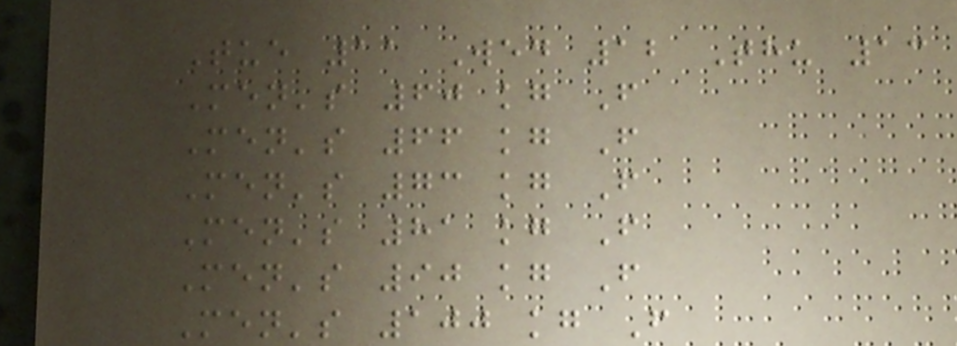Tue 11 Wed 12 Thu 13
Men's 60 kg F
Men's 66 kg F
Men's 73 kg F
Men's 81 kg F
Men's 90 kg F
Men's 100 kg F
